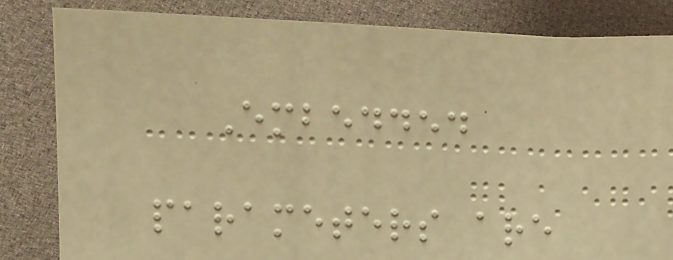Embedded
parameters are
